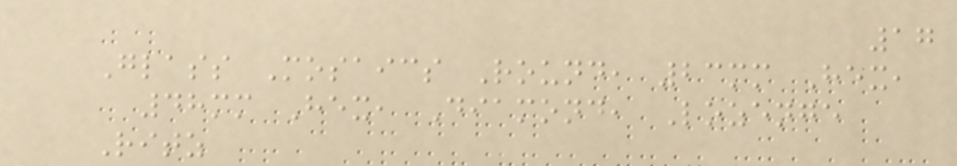17
Glass Mosaics Round, 23mm Hex,
48mm Hex, Diamond, Lozenge
Ritz
